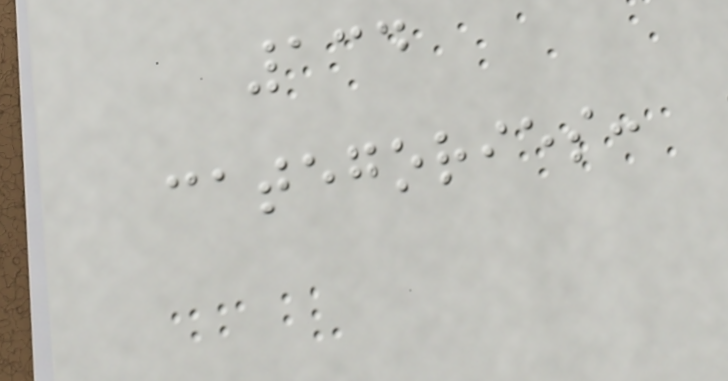134
categories:
